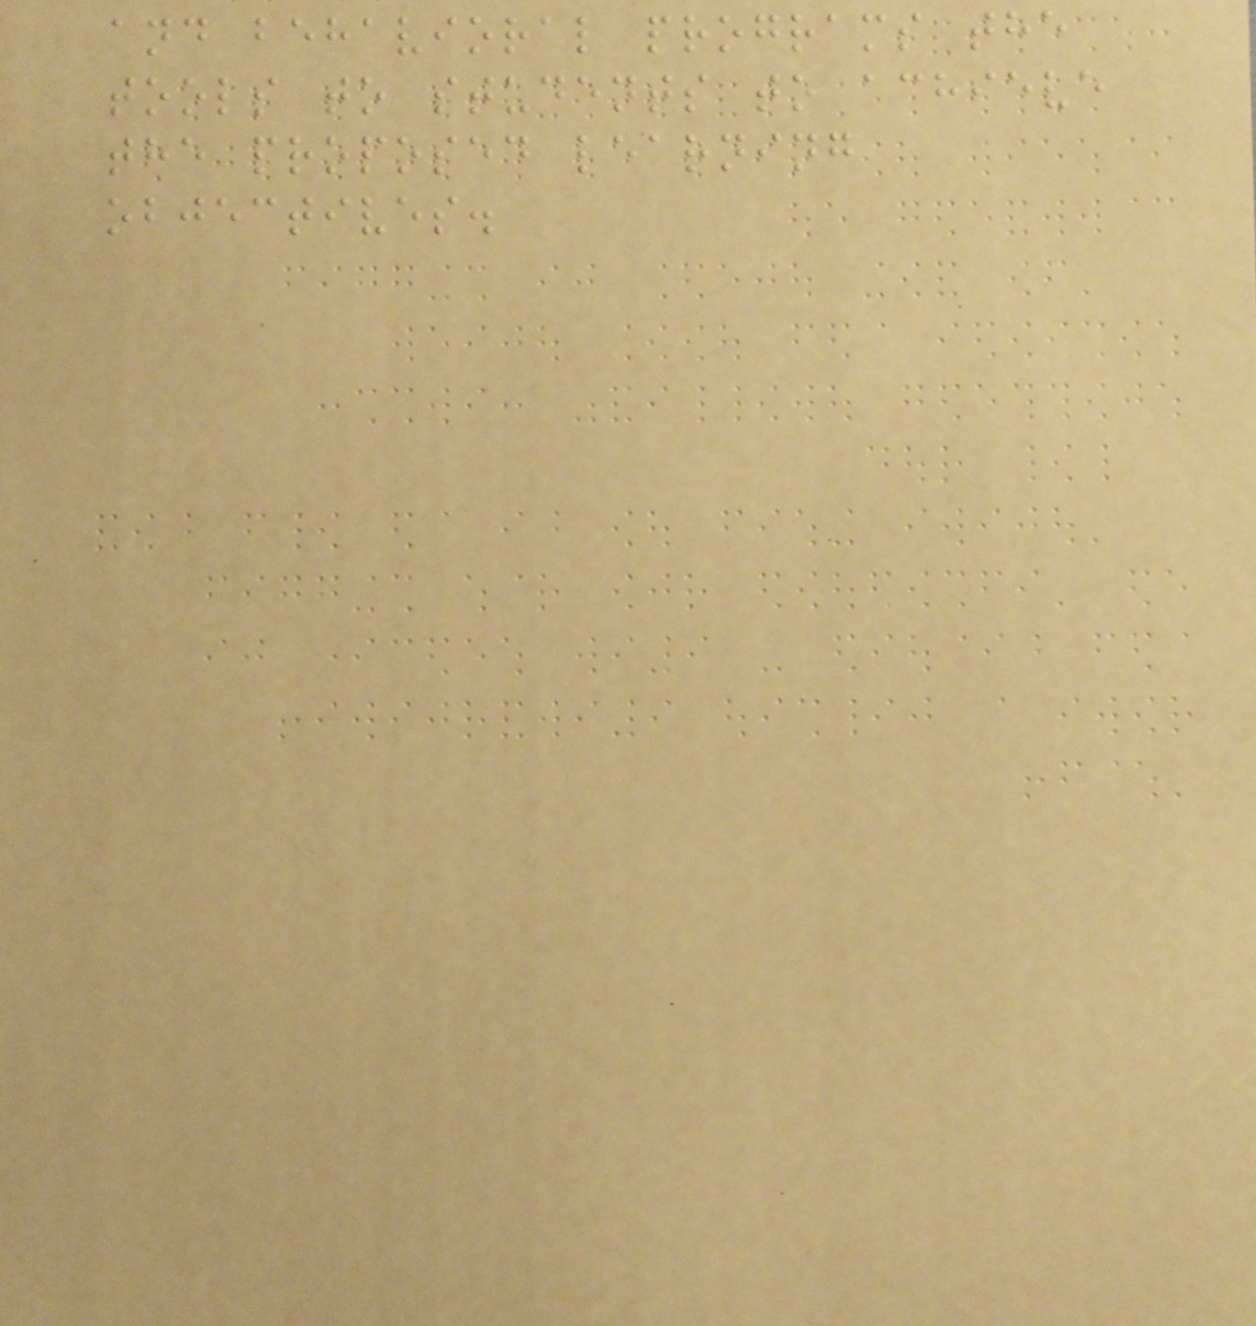and behavioral programs the
tools to students to achieve
the proposed learning
objectives.
